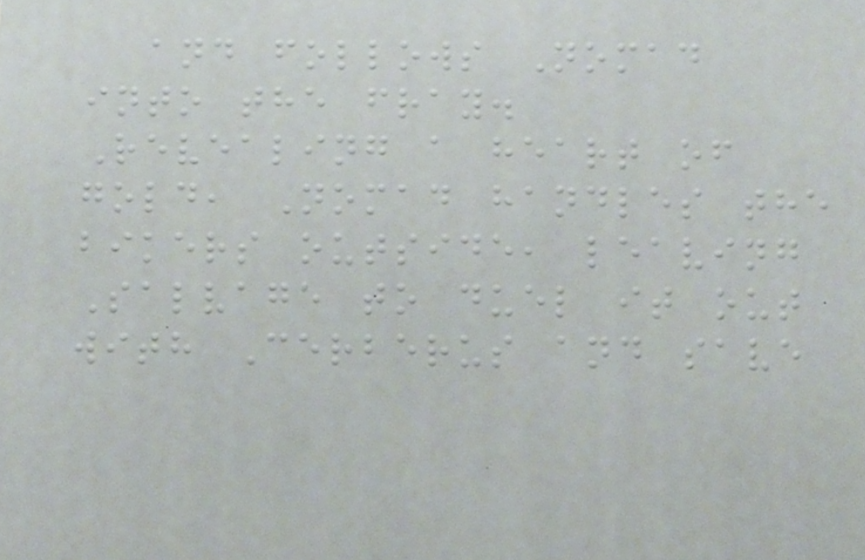and follows Nomad
into the fray.
Revealing a heart of
gold, Nomad handles the
bikers outside, leaving
Salvage to duel it out
with Cerberus and save
